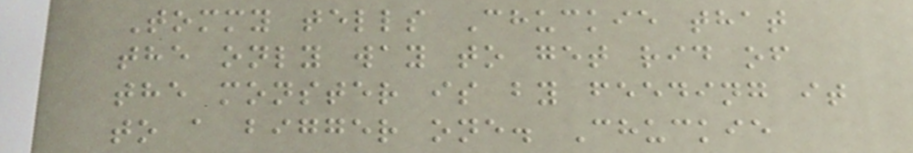Tommy tells Chuckie that
the only way to get rid of
the monster is by feeding it
to a bigger one. Chuckie
